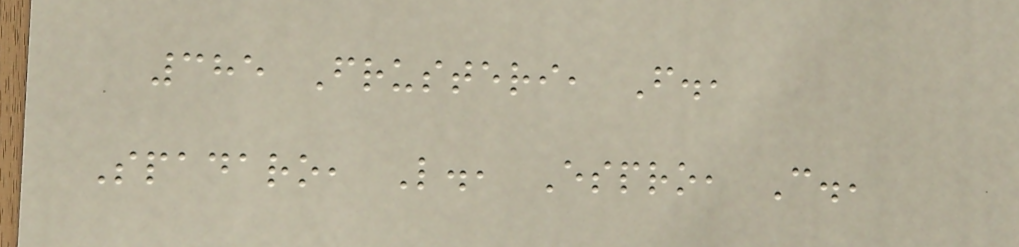385 Frusteri, F.,
Spadaro, L., Espro, C.,
